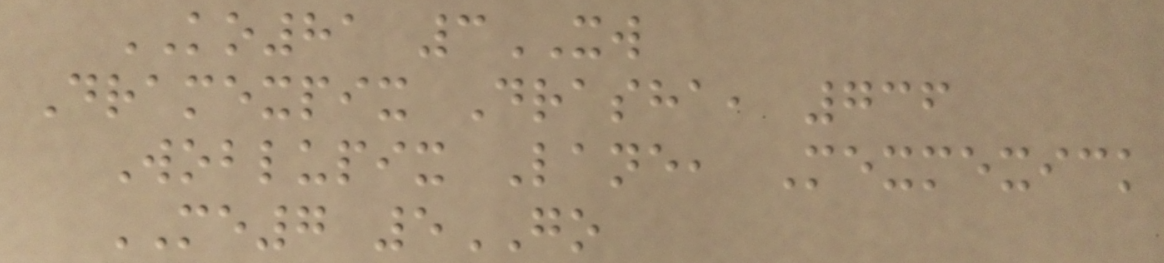KO81 3XW
Dramexpix Drasha, 736
Woblupix Lane, Mexmexick
ME7 5GO
